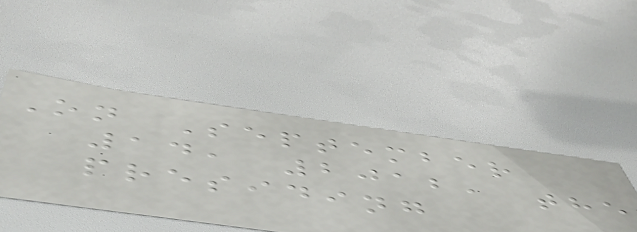On September
14, 2012, the
presiding
